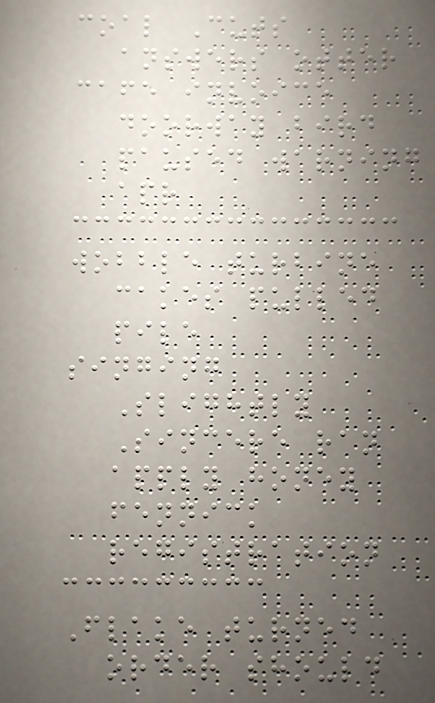coal Cuts
answers otter
cafe invoice
doorway bird
paused warning
apr
wobble turbine
cakes pulled
pile
singing
Slightly
Sincere ran
apply honey
fennick
registration
Flake turned
order should
